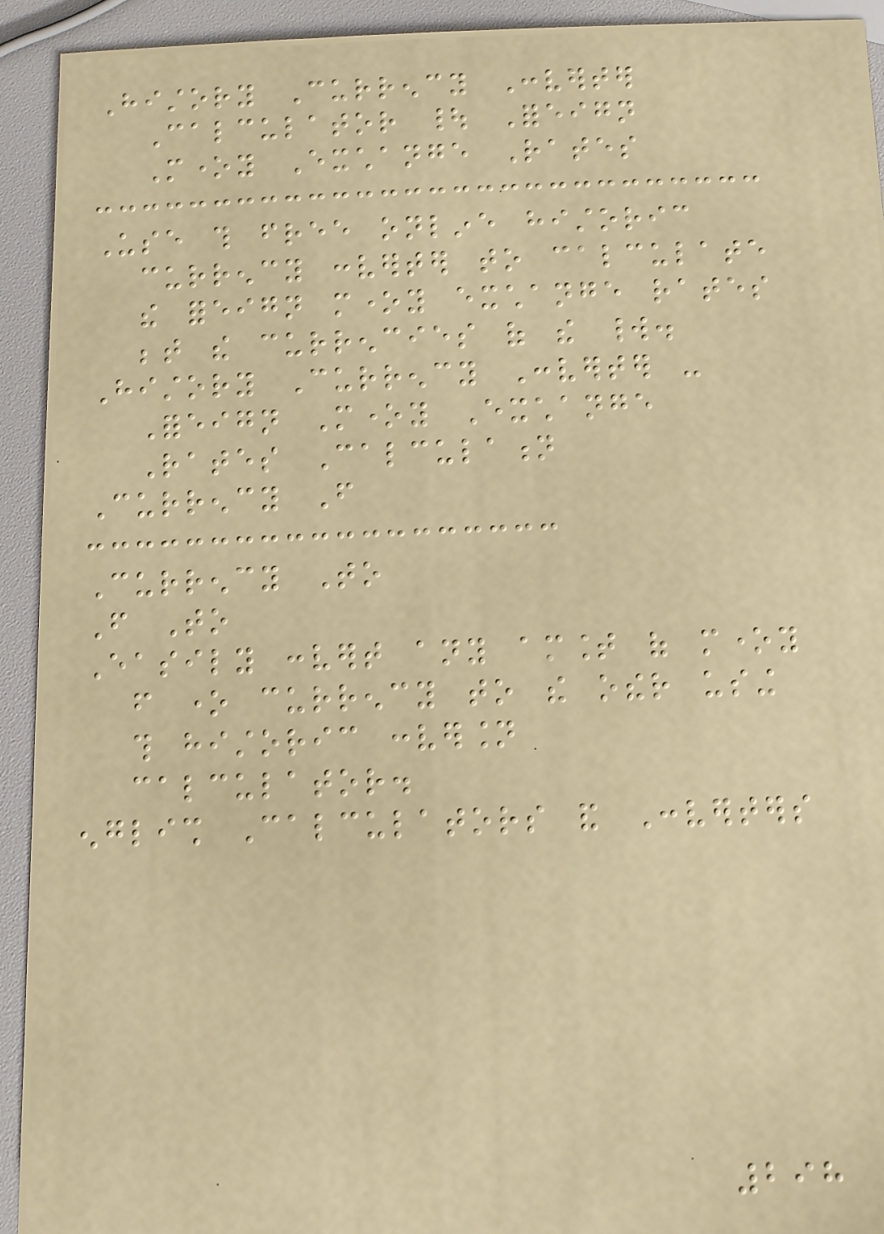History Currency Converter
Calculator | Foreign
Money Exchange Rates
Use this free online historic
currency converter to calculate
the foreign money exchange rates
between the currencies of the world.
History Currency Converter -
Foreign Money Exchange
Rates Calculation
Currency From
Currency To
From To
Easily convert any amount of money
from one currency to the other using
this historic conversion
calculator.
english Calculators and Converters
298
